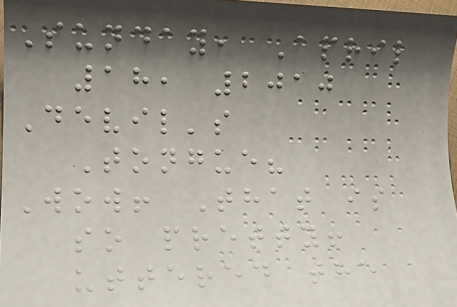Sunday, April
18, 2010
Devil's
Tongue?
Wow! That is
so pretty!
uttered the
